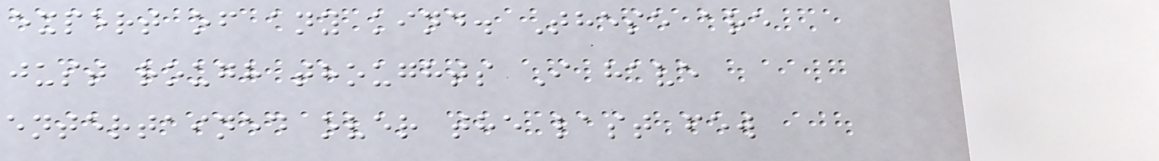expert of any kind. These are
just rough thoughts I have
entertained over the last few
